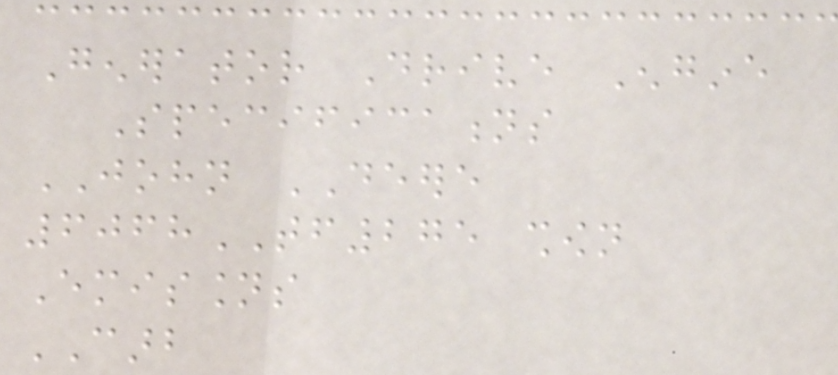Generator Drive Engine
Specifications
JOHN DEERE
6068TF275 shown
Emissions
CARB
